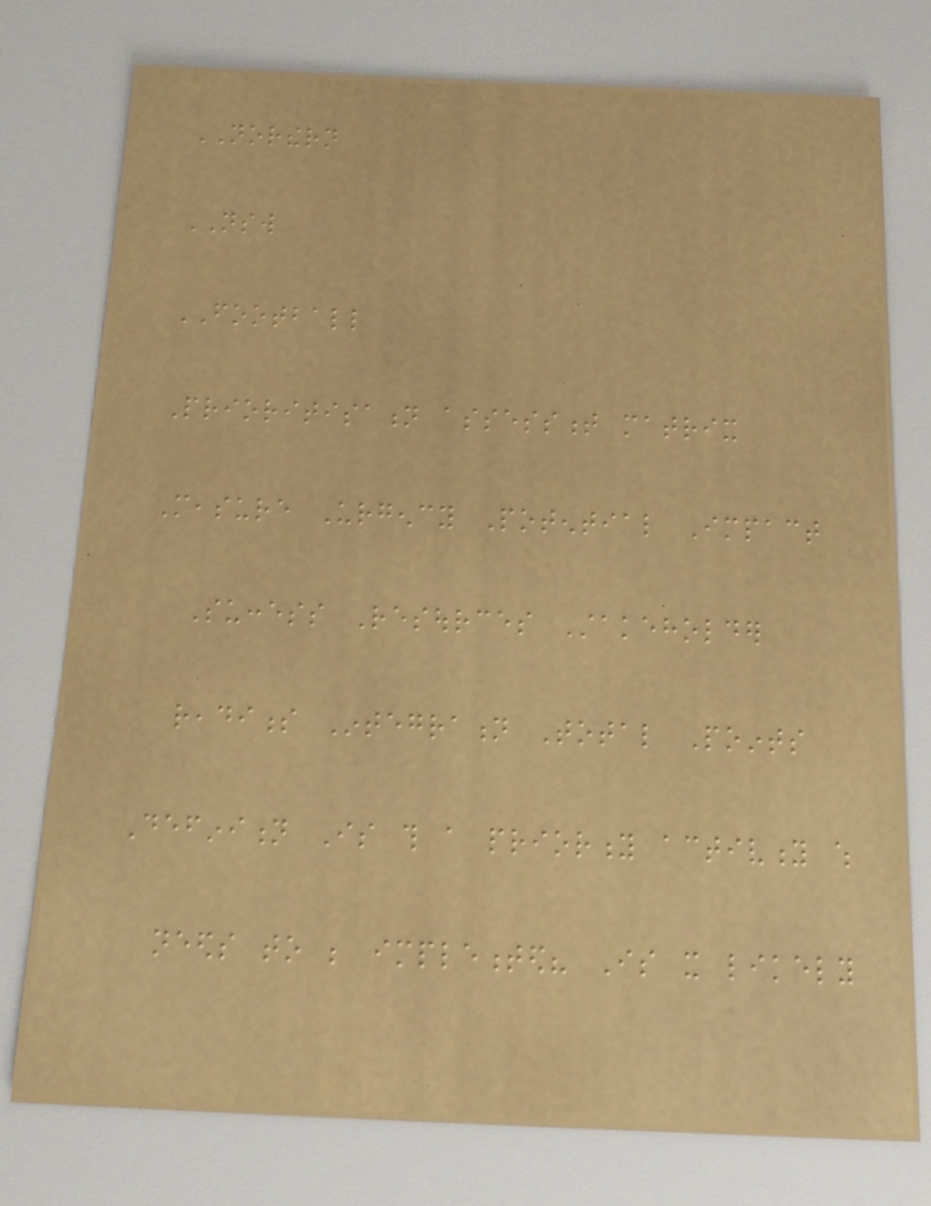NORTHERN
NSW
FOOTBALL
Prioritisation assessment matrix
Measure Urgency Potential Impact
Success Resources Stakeholder
readiness Integration Total Points
Definition Is this a priority activity which
needs to be implemented? Is it likely
